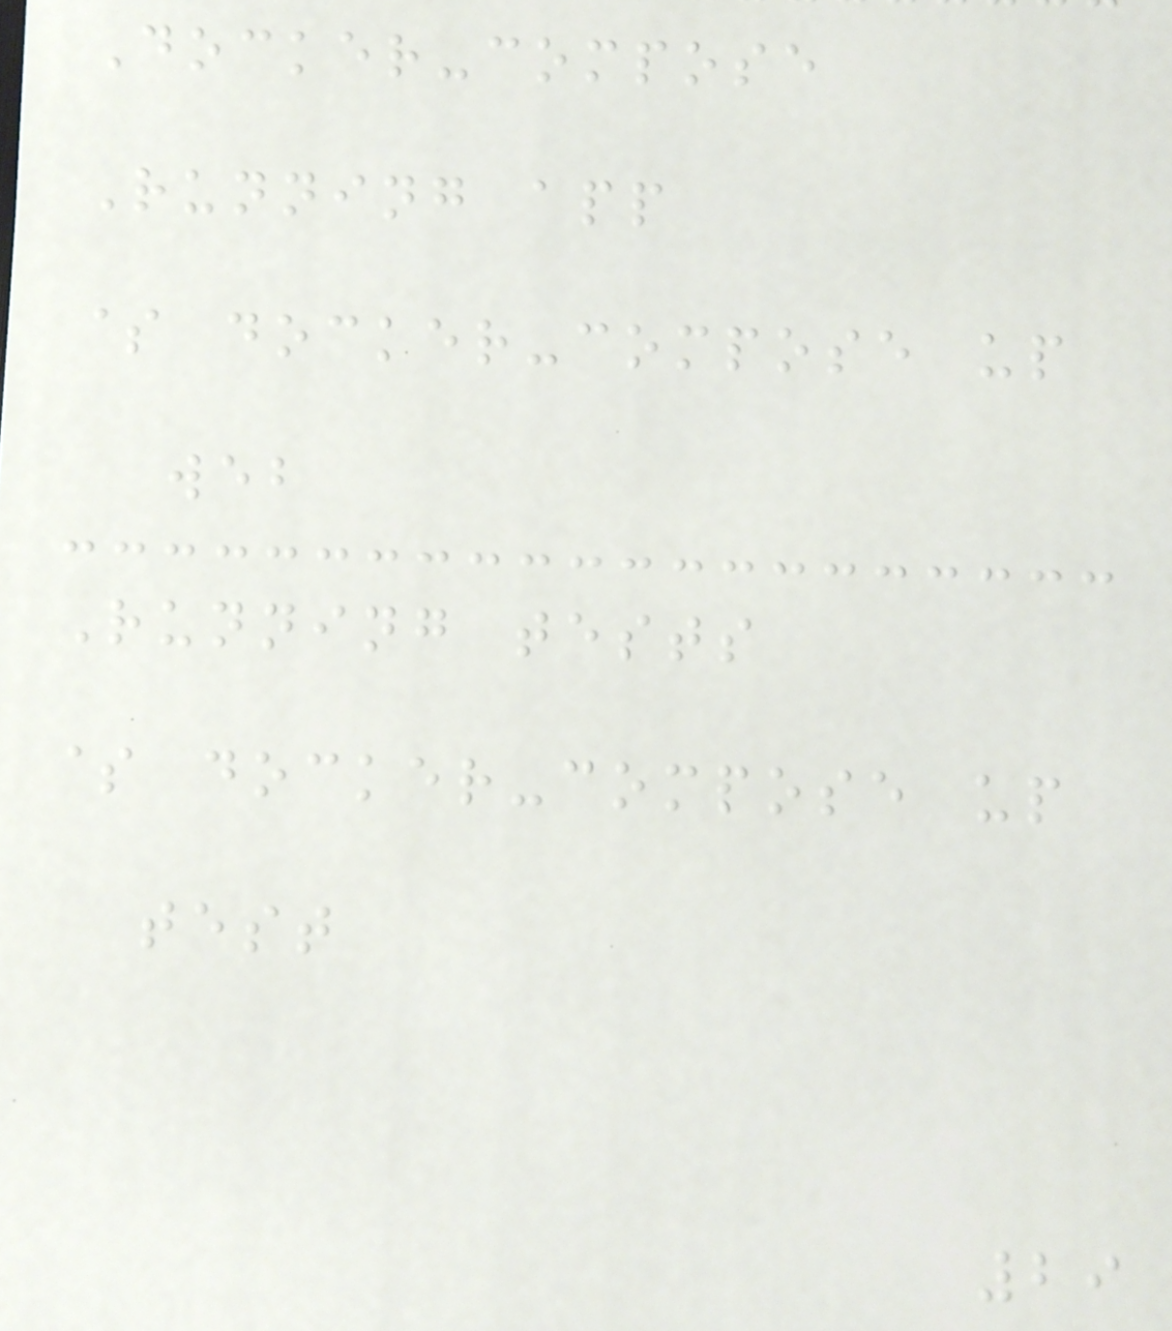Docker-compose
Running app
$ docker-compose up
web
Running tests
$ docker-compose up
test
29
